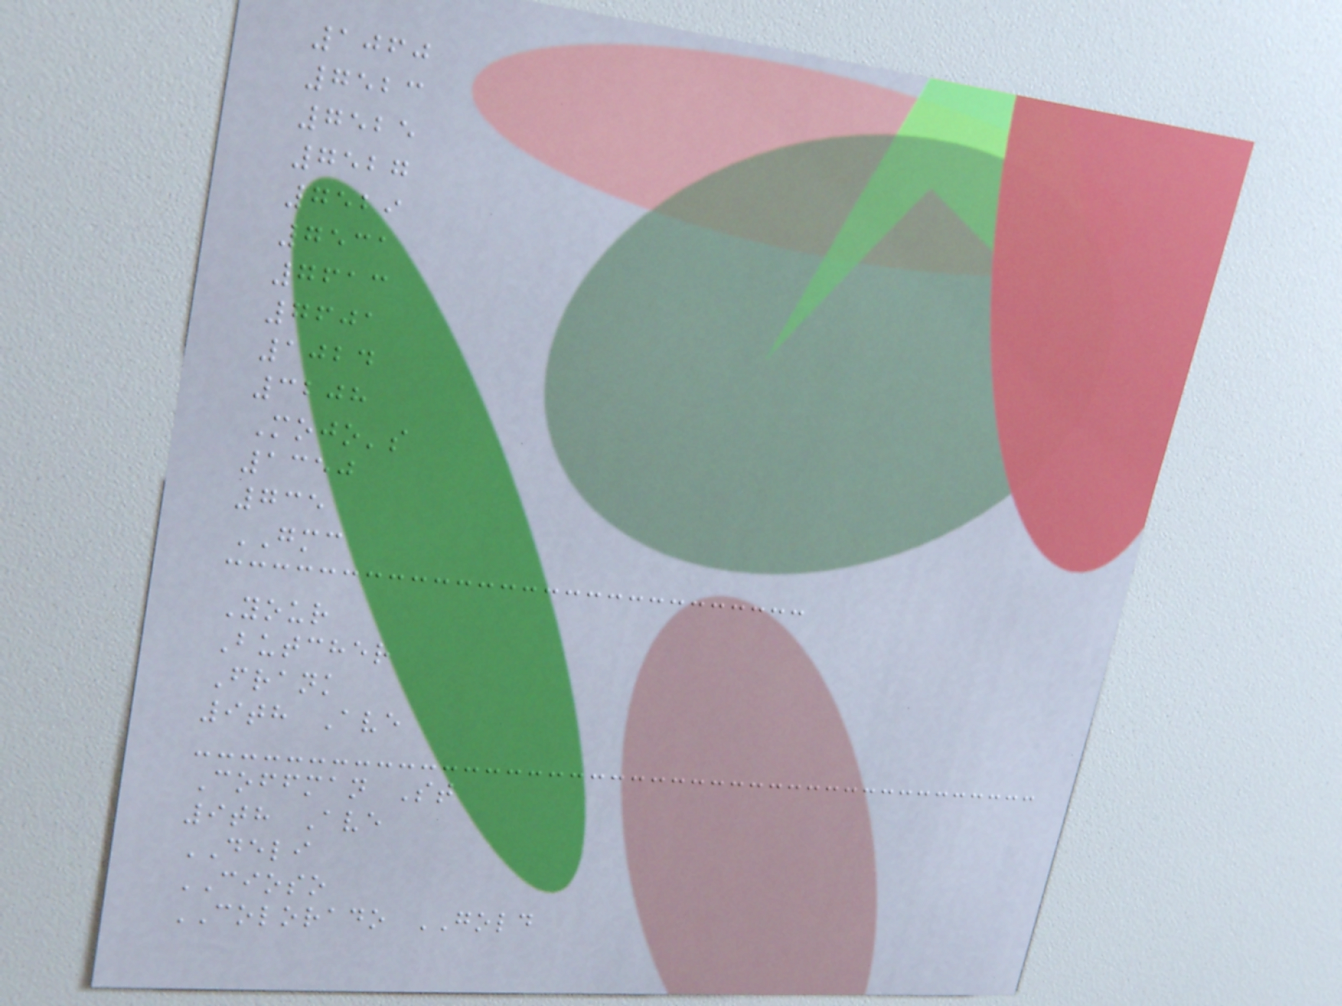1060
7523
7525
7527
7529
7531
7613
7601
1024
3208
Mojo's
1350
735
GMC
Your
Butcher
Frank
9th Ave
Coffman St
9th Ave
DELI
CIOSO
COLORADO GOLD
